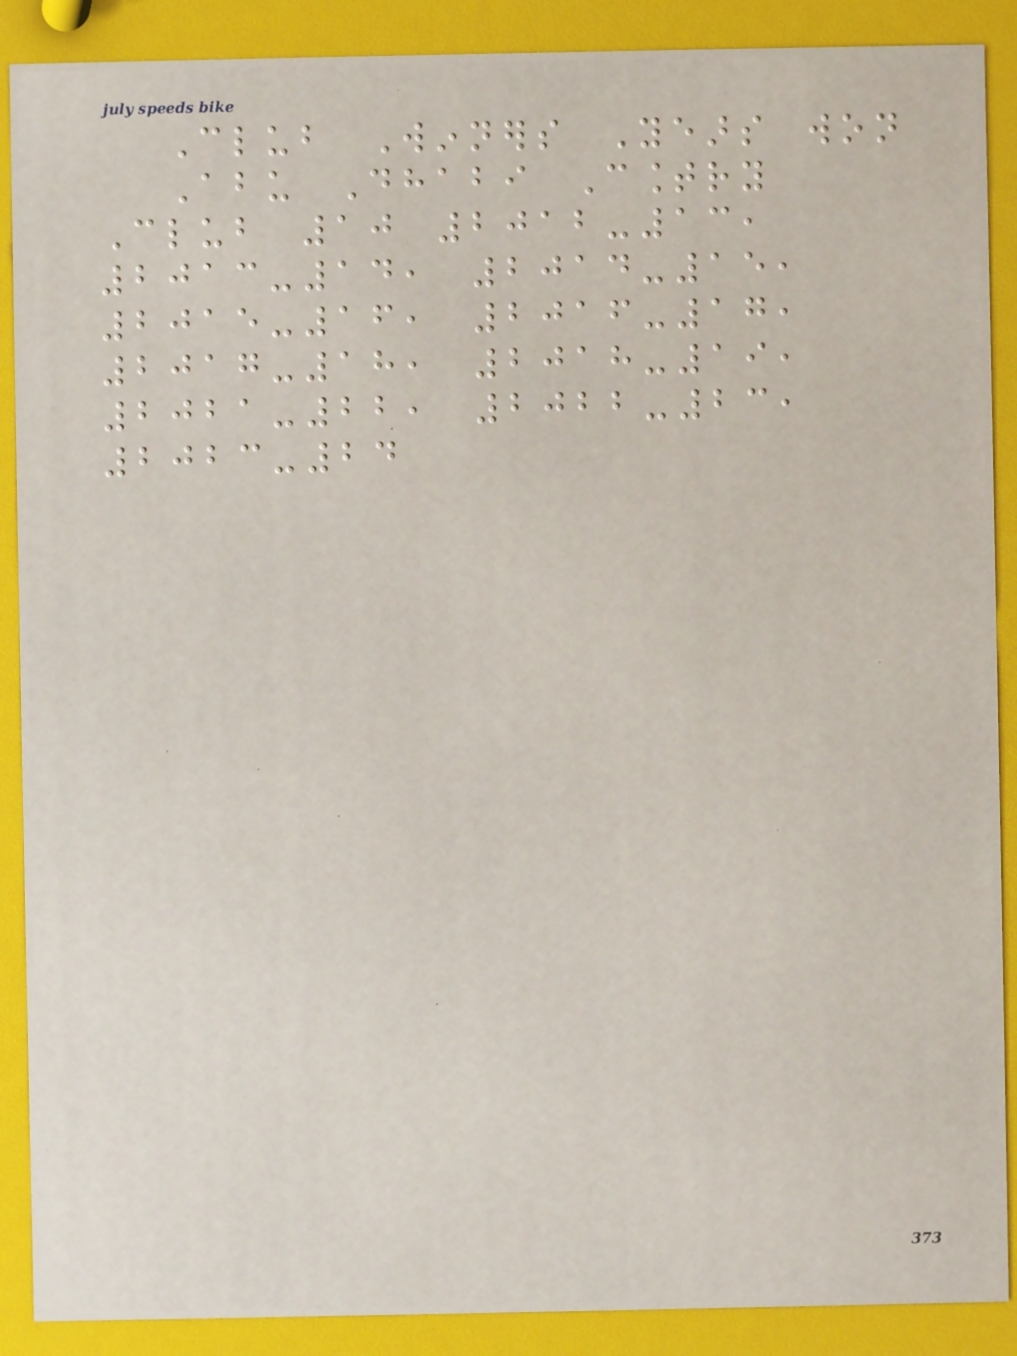Club Winners Years won
Abu Dhabi Country
Club 10 2012-13,
2013-14, 2014-15,
2015-16, 2016-17,
2017-18, 2018-19,
2021-22, 2022-23,
2023-24
